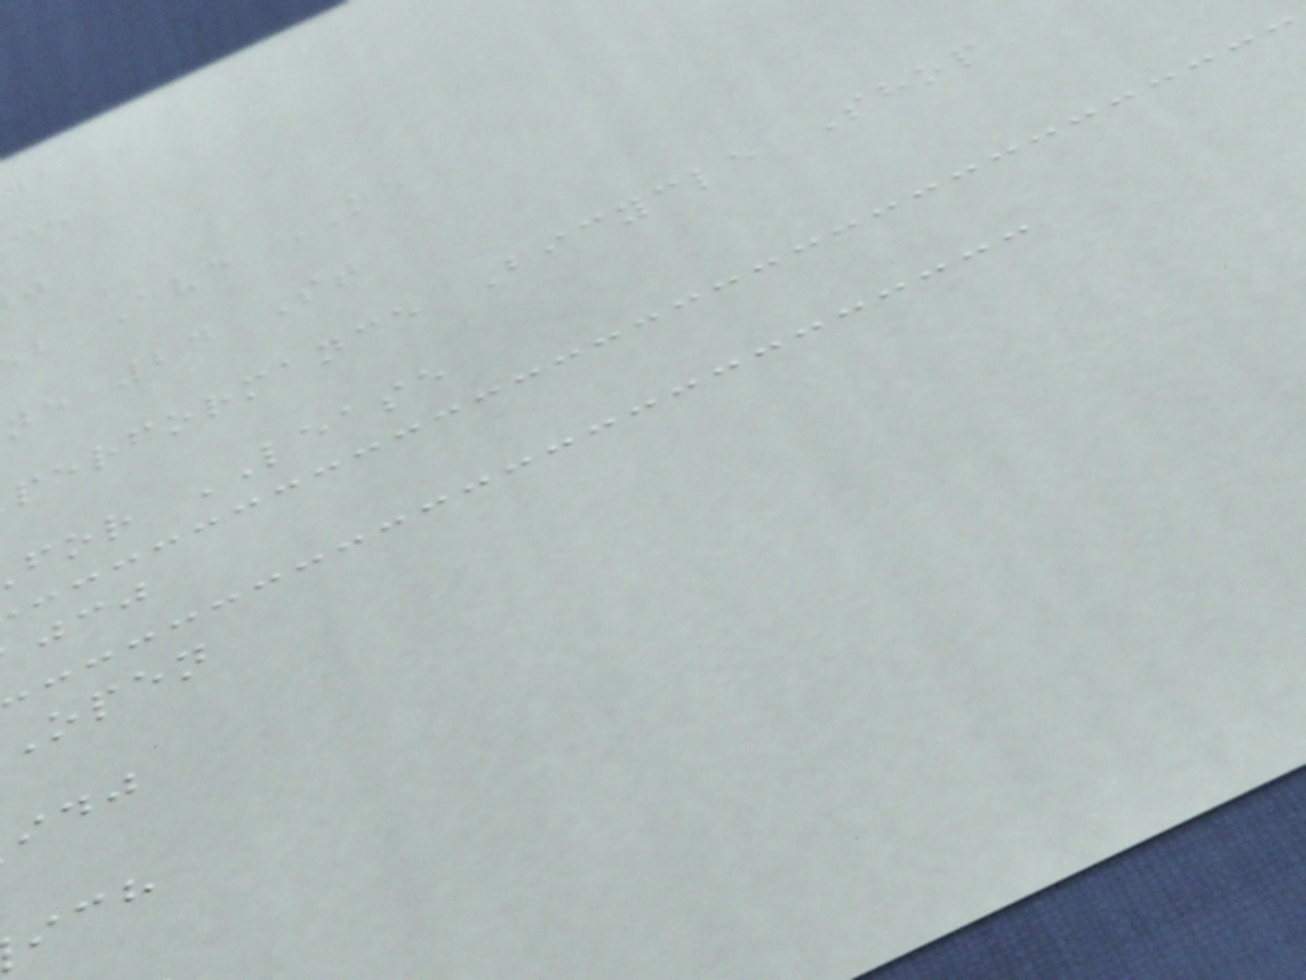b Ave NE
ne 24 St
performance Bicycle Shop
for LEASE
open
